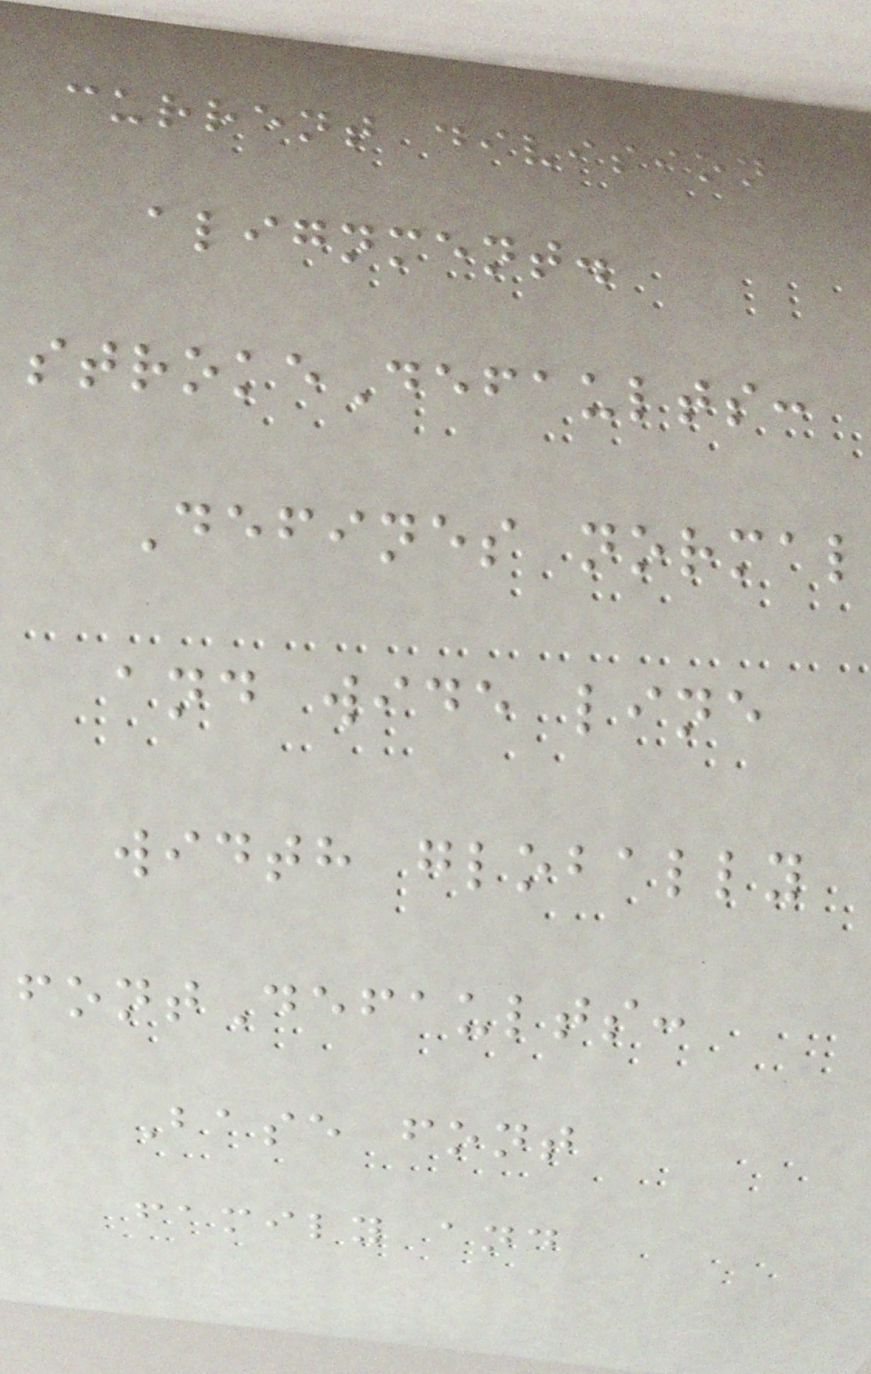current division
alignment.
strokeDefaults:
Defines normal
and wide line
width globally
fontDefaults:
Base font
family and
